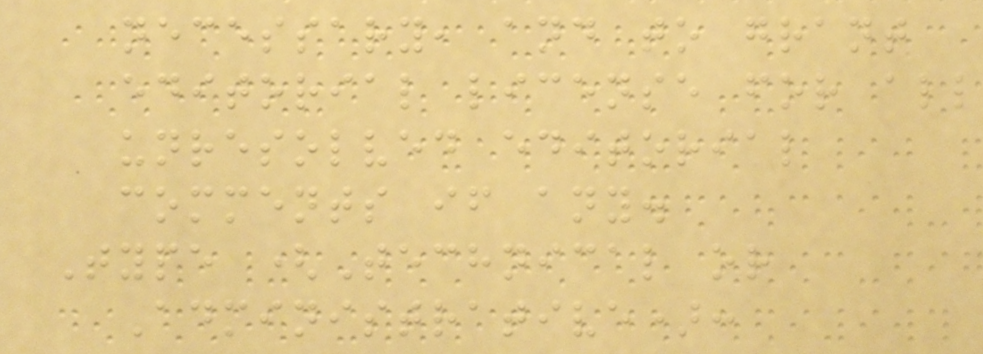necessary, and to grant
editorial license for all
unresolved editorial
comments if any.
Type (Technical or
Administrative):
